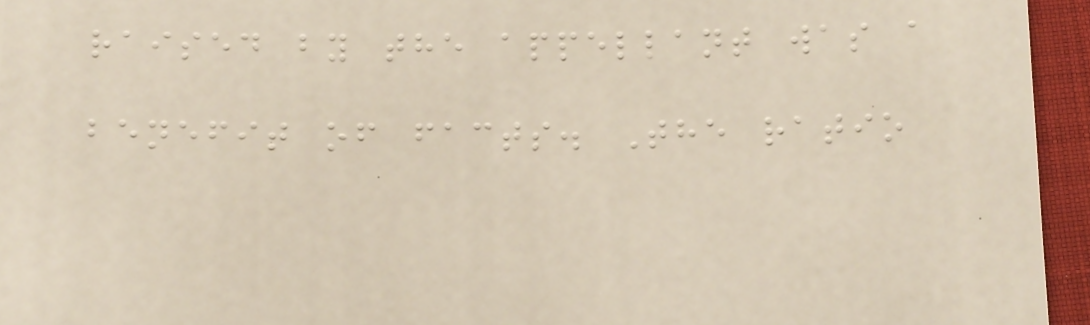raised by the appellant was a
benefit of facts. The ratio
